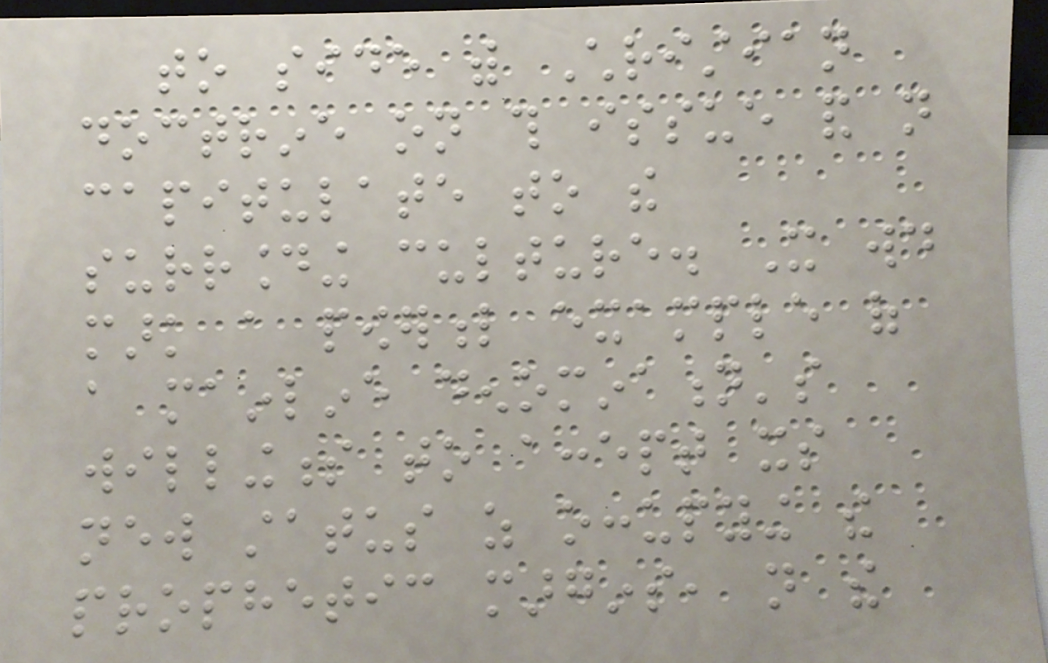to side with Christian
doctrine on this issue and not
capitulate to the
surrounding culture. It would
mark a powerful example of
a mainline denomination's
willingness to accept its
new status as occupying the
prophetic margins, not the
